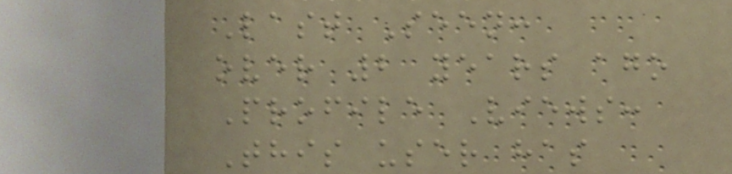Last Seen:
over 2 years ago
Profile Views:
This user has
